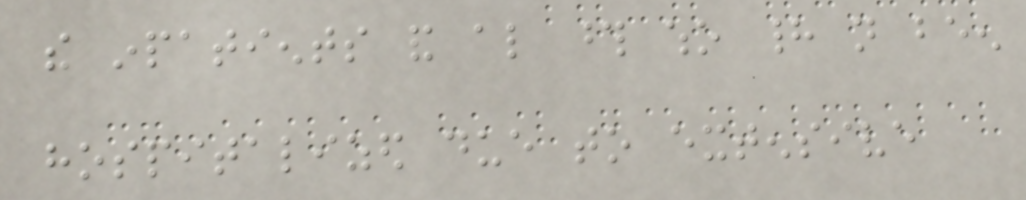the inpatients and also those who had not been
hospitalized due to extensive
